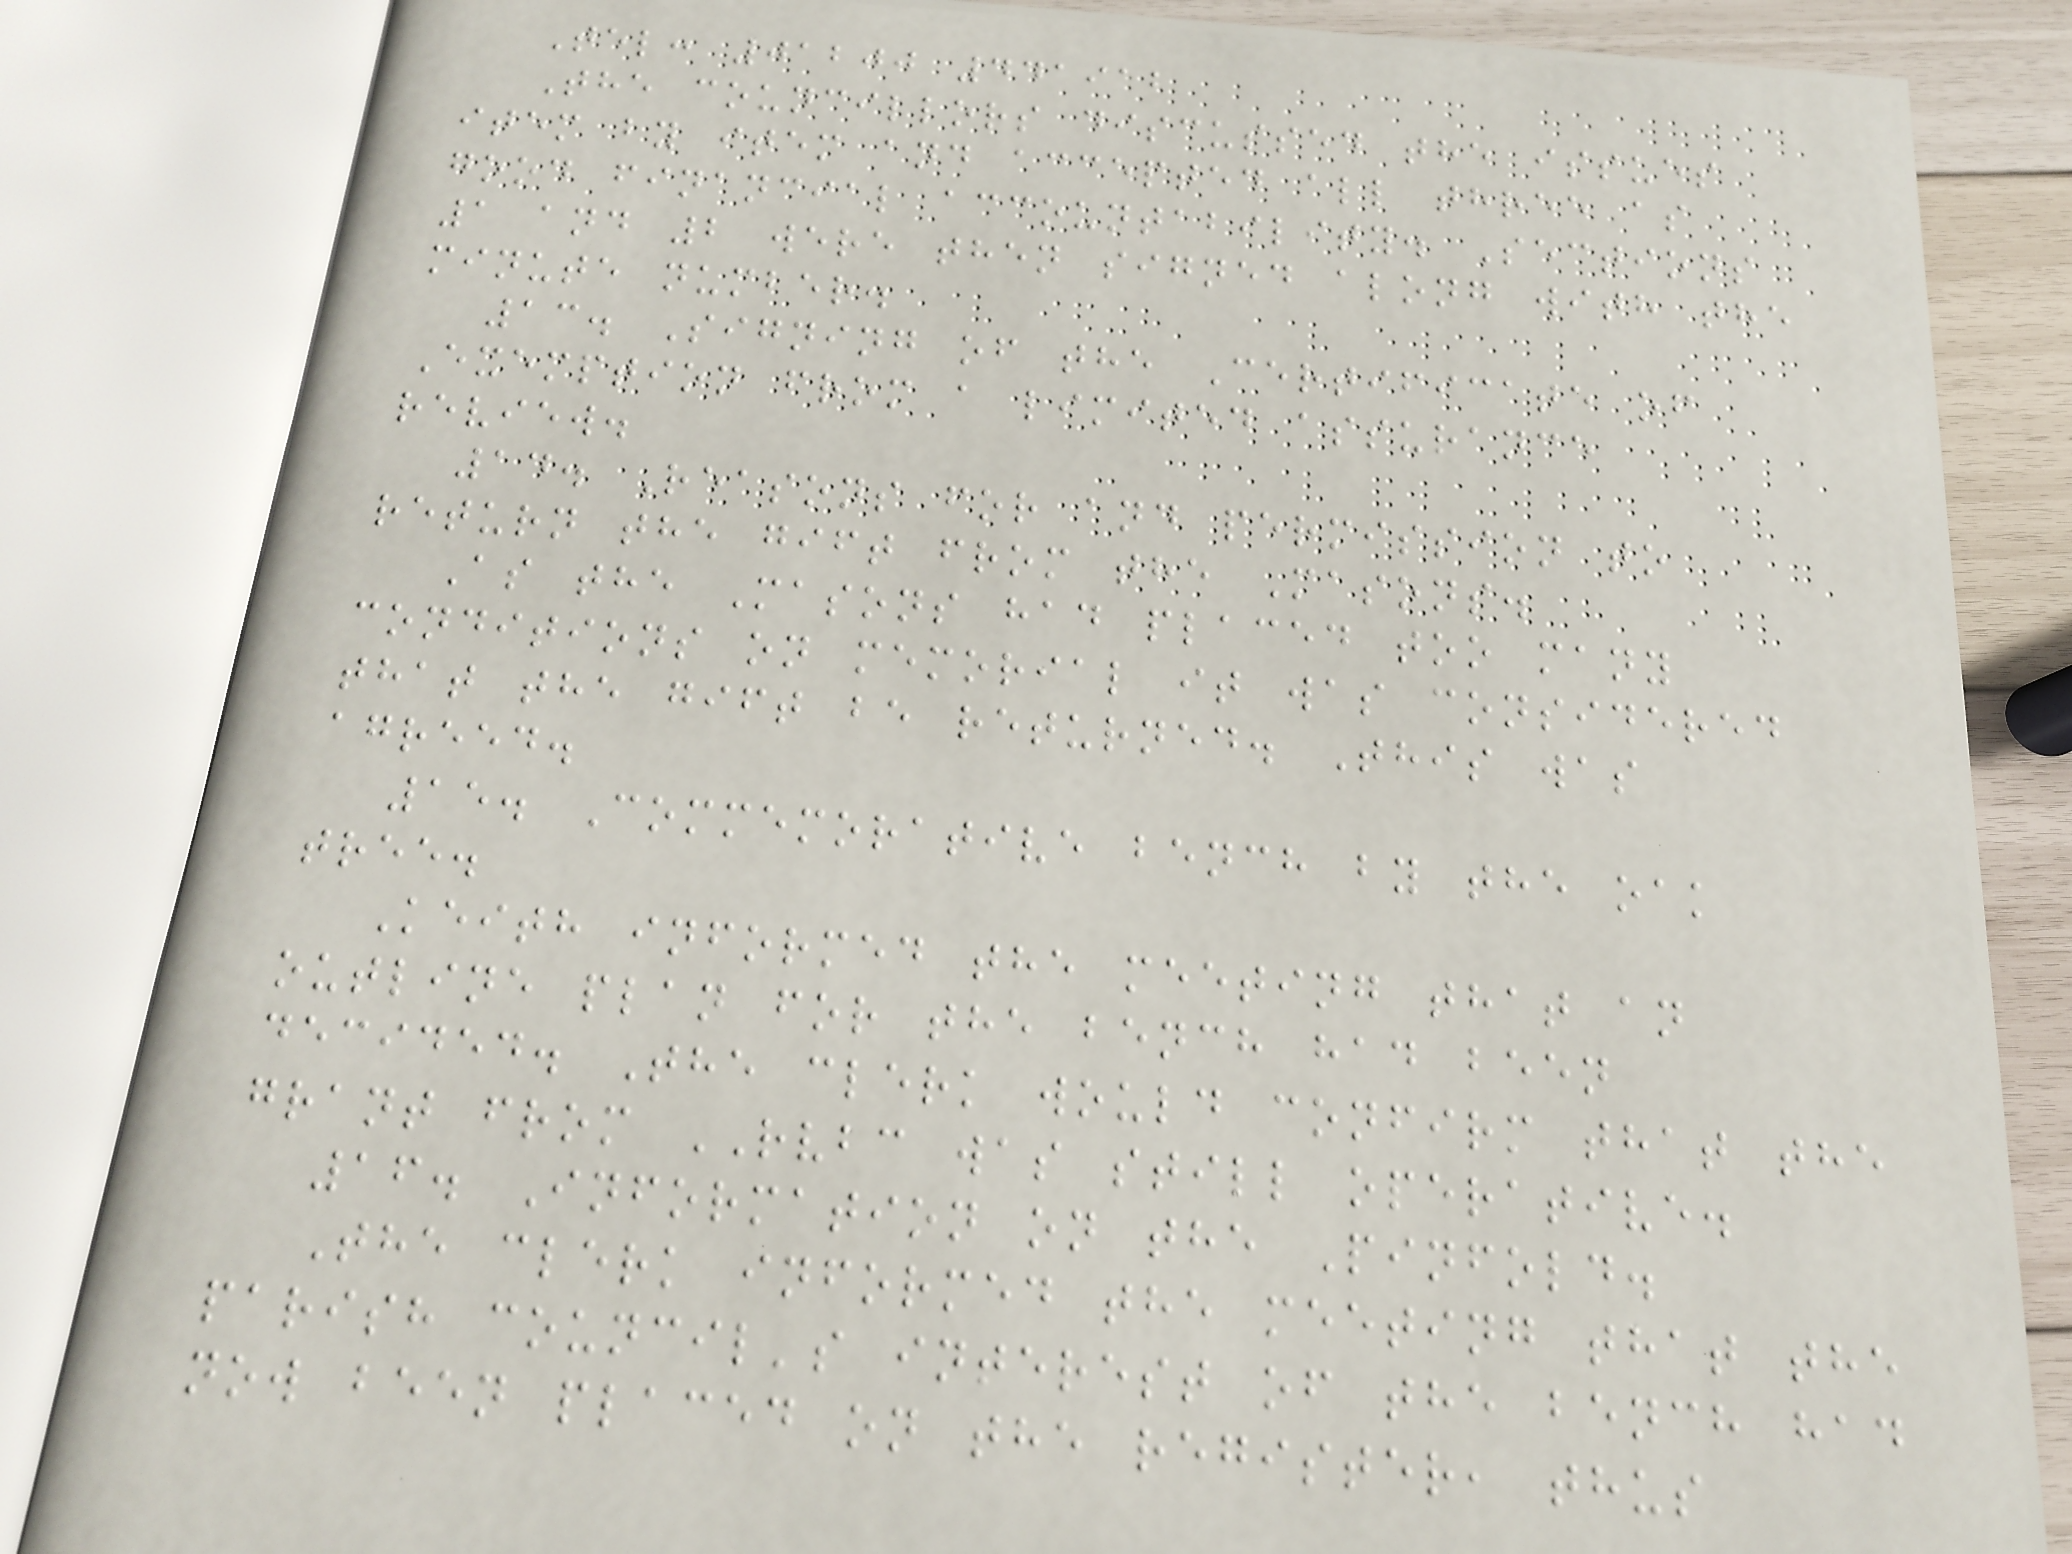Tel: 01200 441912
The councillors discussed the issues
item by item and accepted all three as
good financial accountability. Sections
1 and 2 were then signed along with the
minute number.
13. Signing of the Certificate of
Exemption from a limited assurance
review.
14. Reasons for and permission to
return the gift from the Masons.
As the Masons had placed too many
conditions on memorial it was considered
that the gift be returned. This was
agreed.
15. Commemorative bench by the oak
tree.
Keith informed the meeting that an
outline plan for the bench had been
decided. The clerk would confirm that the
grant from RVBC was still operative.
16. Information on the Pinfold.
The clerk informed the meeting that the
parish council's interest of the bench had
now been placed on the register, thus
